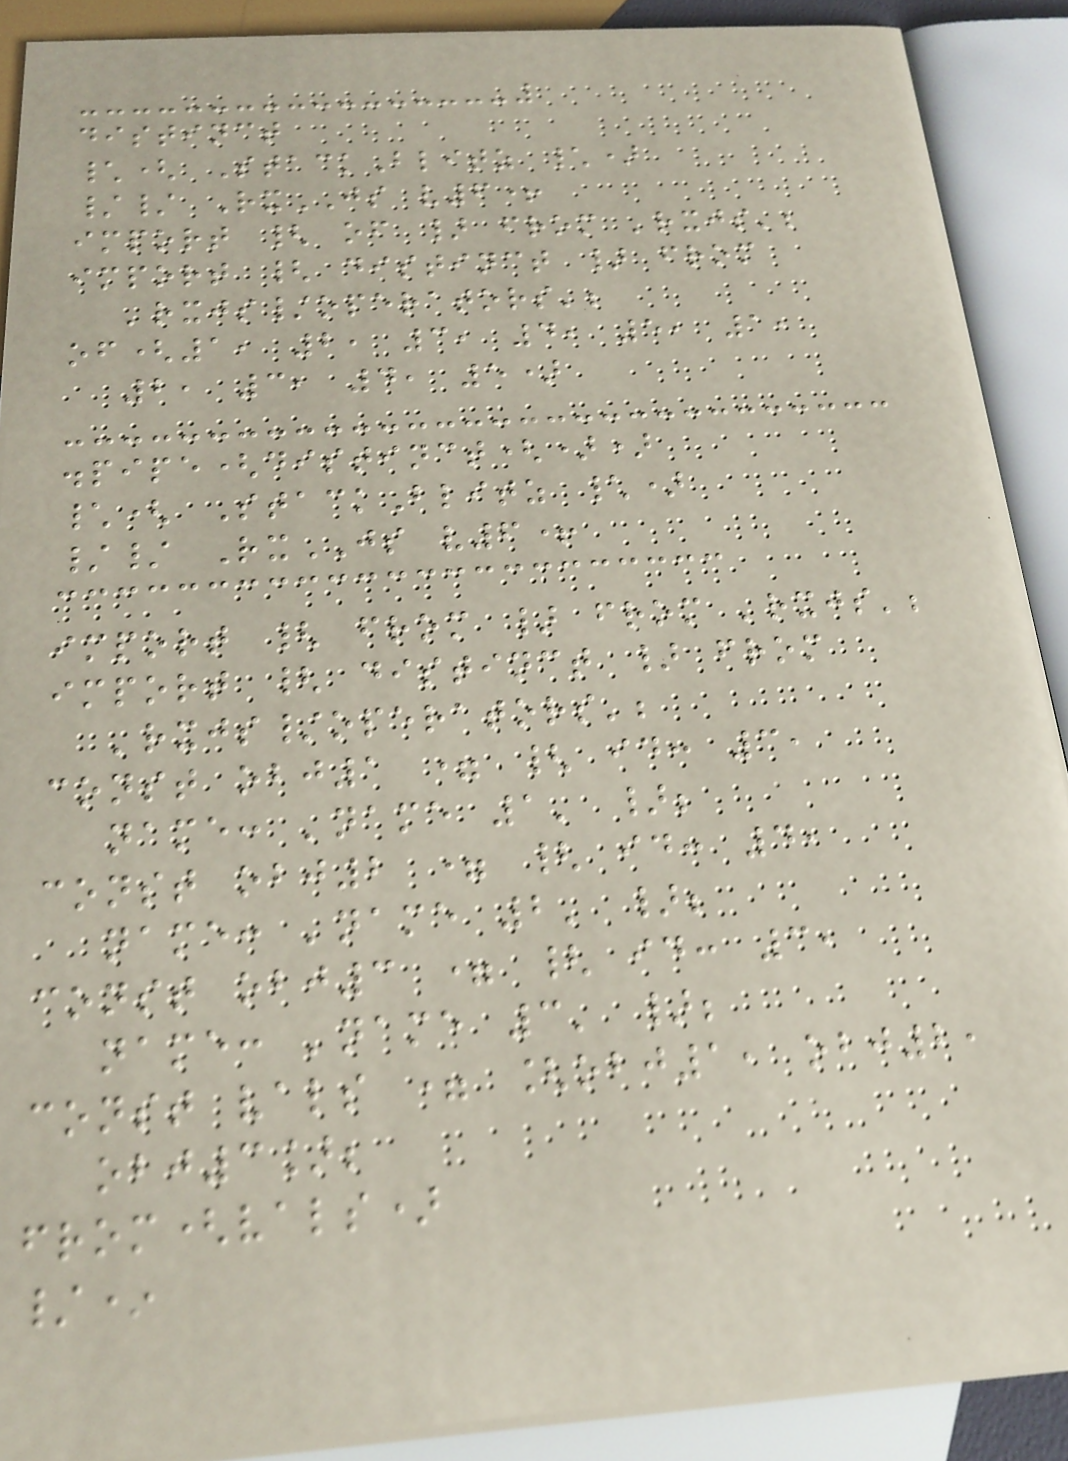distinct
\( StackBlitz \)
// RxJS v6+
import { of } from 'rxjs';
import { distinct } from
'rxjs/operators';
of(1, 2, 3, 4, 5, 1,
2, 3, 4, 5)
.pipe(distinct())
\( StackBlitz \)
// RxJS v6+
import { from } from 'rxjs';
import { distinct } from
'rxjs/operators';
const obj1 = { id: 3,
name: 'name 1' };
const obj2 = { id: 4,
name: 'name 2' };
const obj3 = { id: 3,
name: 'name 3' };
const vals = [obj1, obj2,
obj3];
from(vals)
/*
